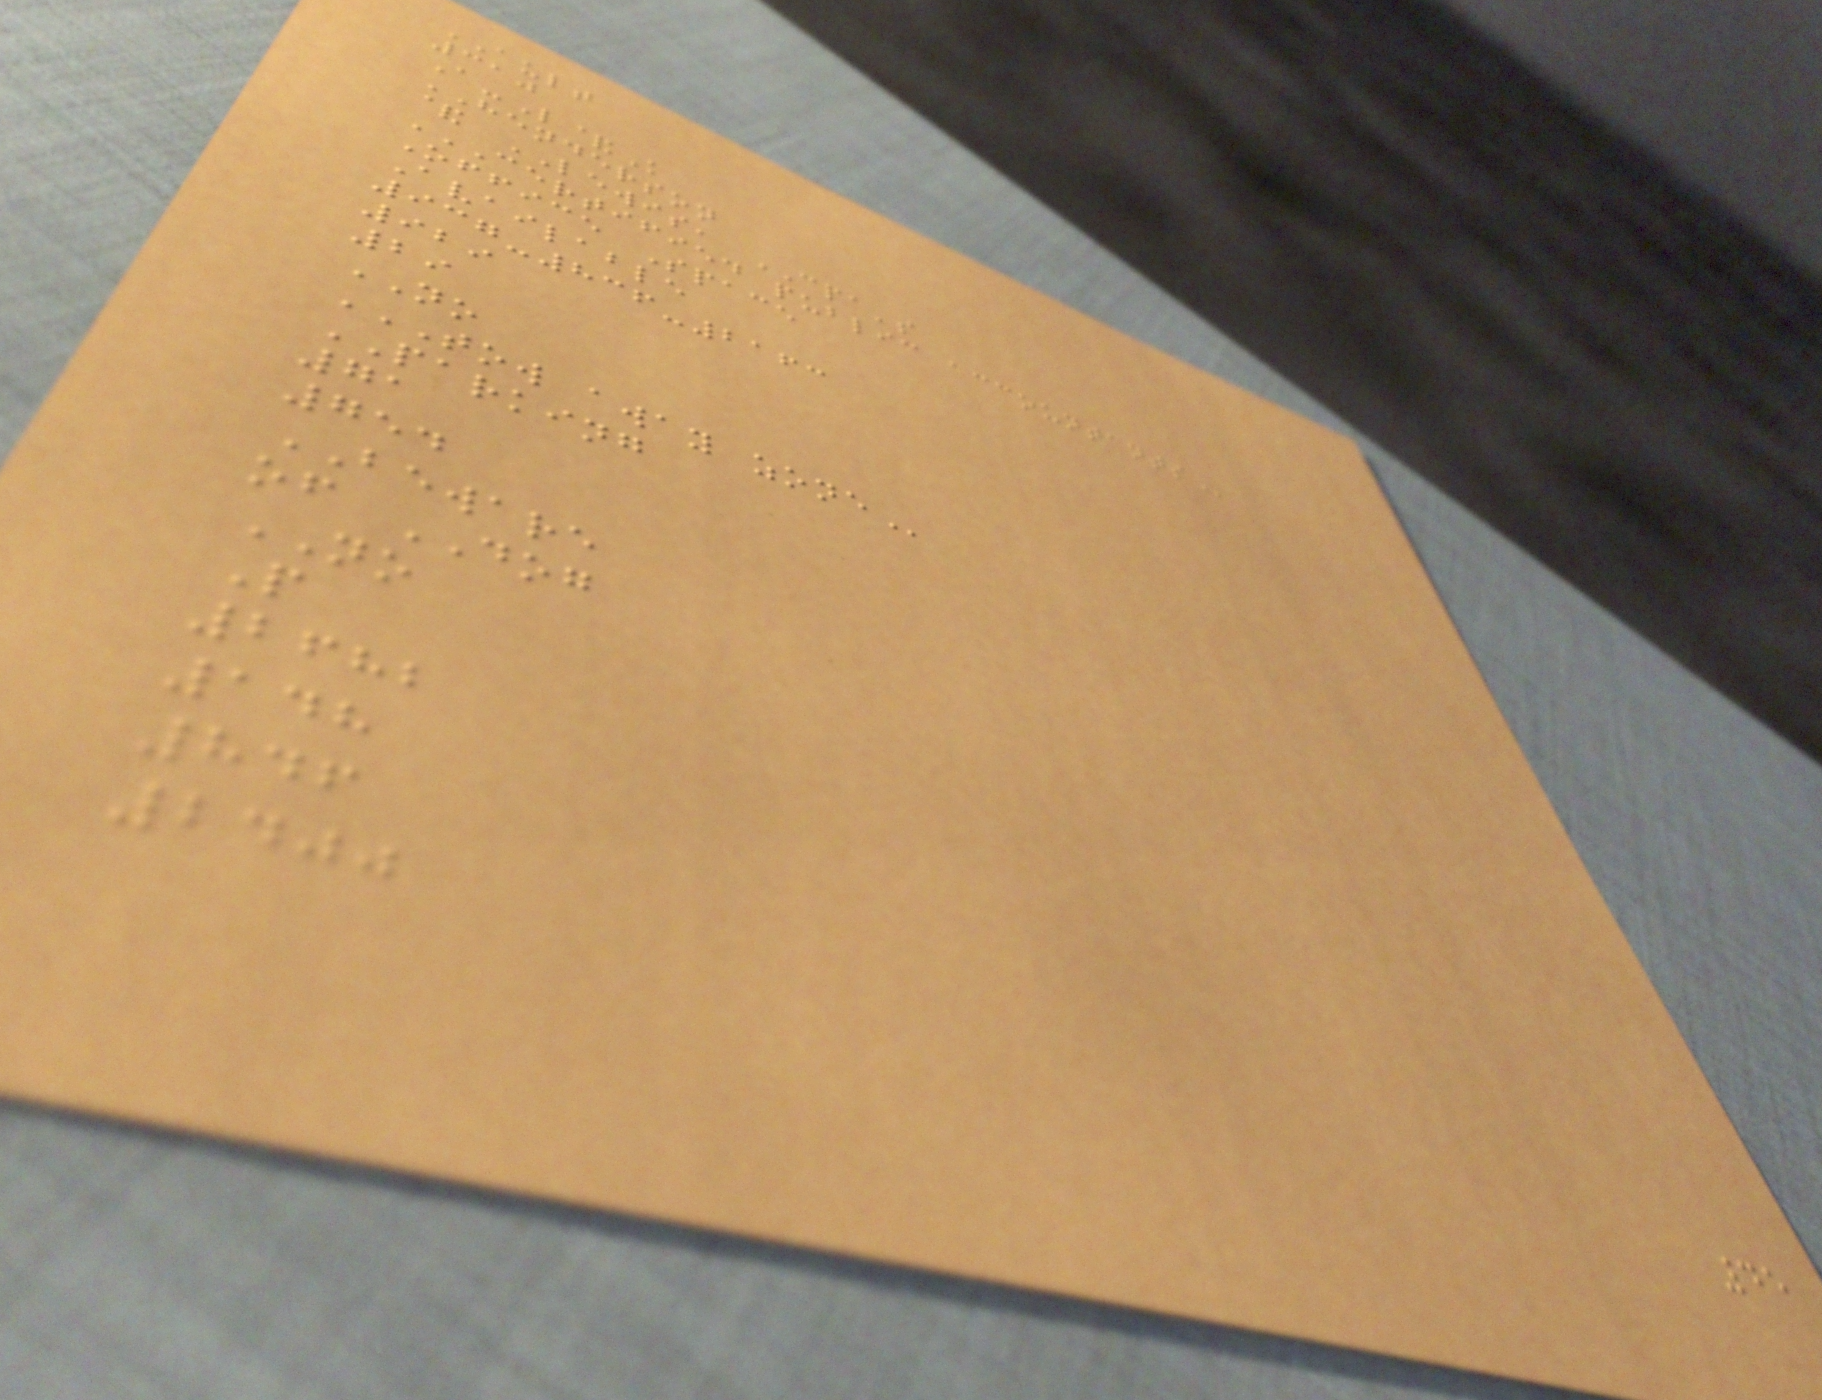AULT
310
A-L&K
HENDERSON
& LEWIS, CPA's
CERTIFIED PUBLIC ACCOUNTANTS
Office Space
Available
937-836-2163
929
29
NO
TOW AWAY ZONE
PARKING
71
754
BEWARE
of DOG
NO
P
2682
148
846
2400
45
